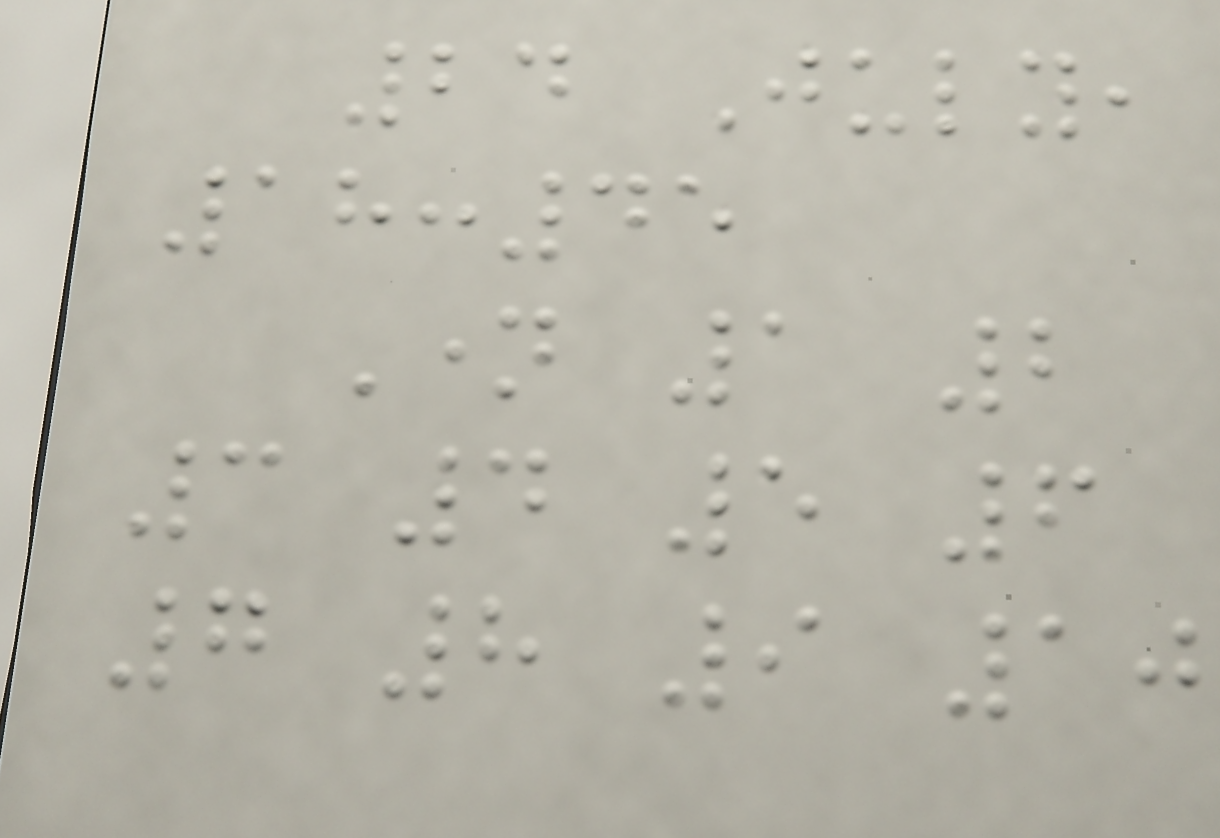24 July,
18:45
Name 1 2
3 4 5 6
7 8 9 10
